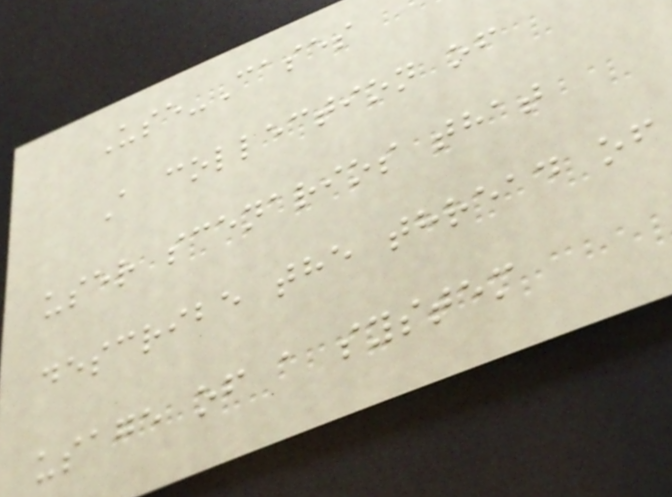Use-Cases
A collection of
user scenarios that
describe the thread of
usage of a system
